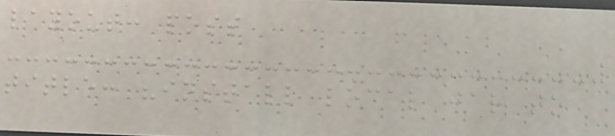layout: post
title: "install local jar to
